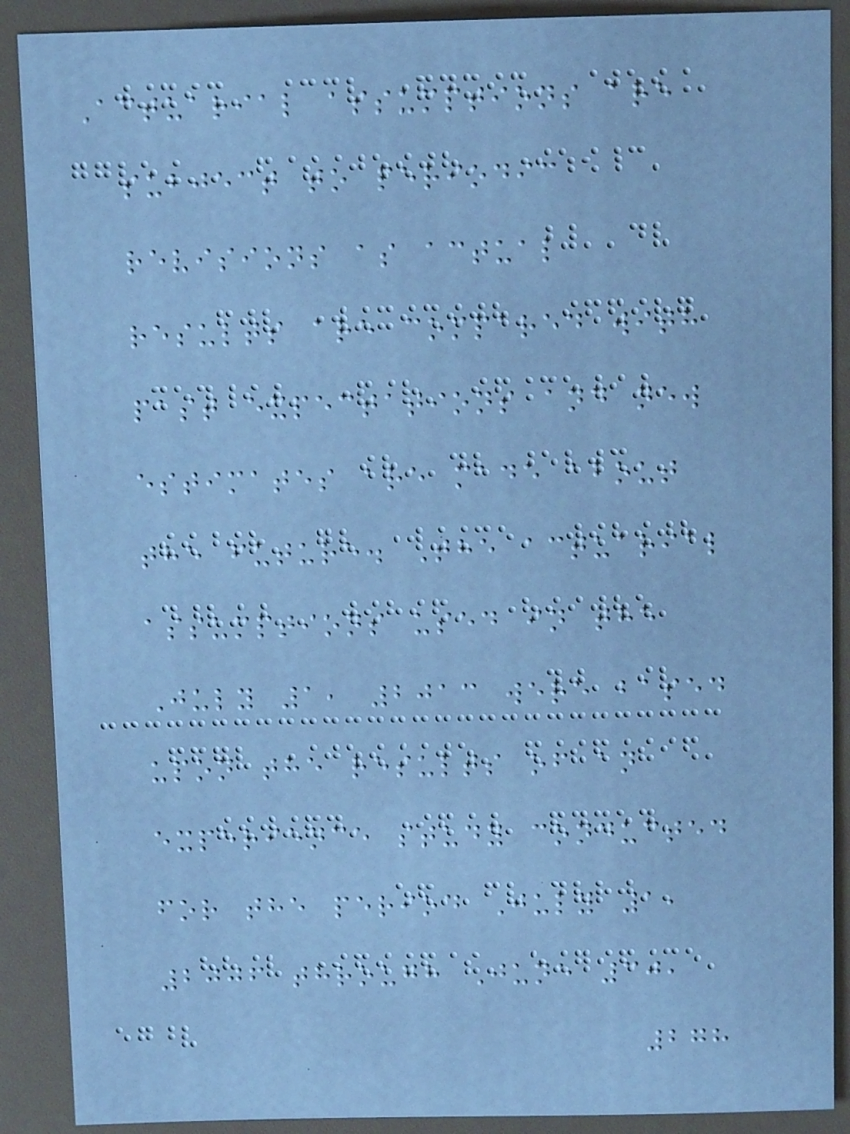Actuarial assumptions are
subject to periodic
revisions as actual
results are compared with
past expectations and new
estimates are made about
the future. The actuarial
assumptions used in the
July 1, 2013 were based
upon the results of an
experience study conducted
for the period July 1,
2006 through June 30,
278
